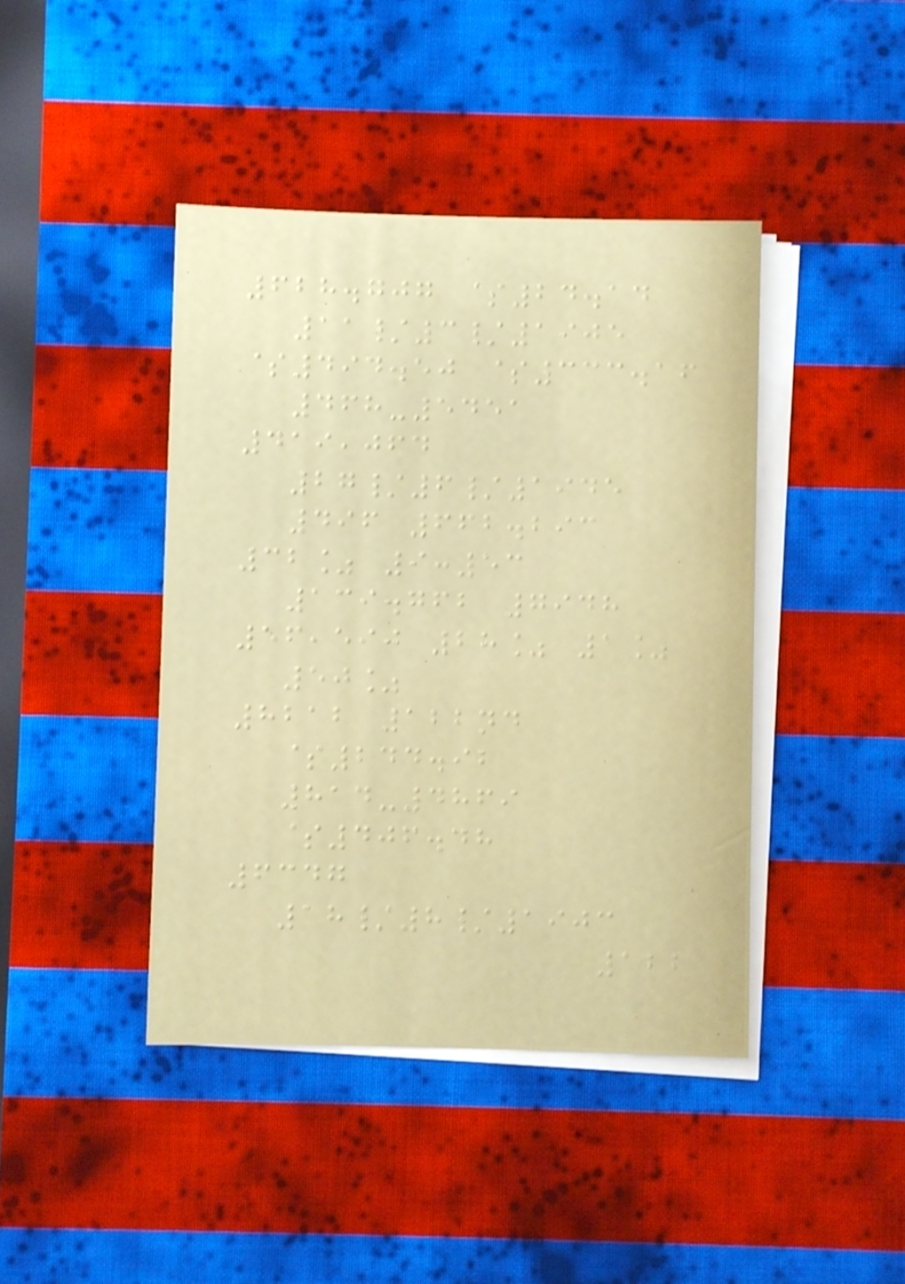628.707 $24.14
11/3/1905
$494.50 $333.16
468-5451
419,064
27/6/1945
496 662.293
32% 9:53
139.762 7948
56,590 28% 1%
50%
8212 122nd
$244.92
814-4869
$406.48
6347
18/8/1903
122
